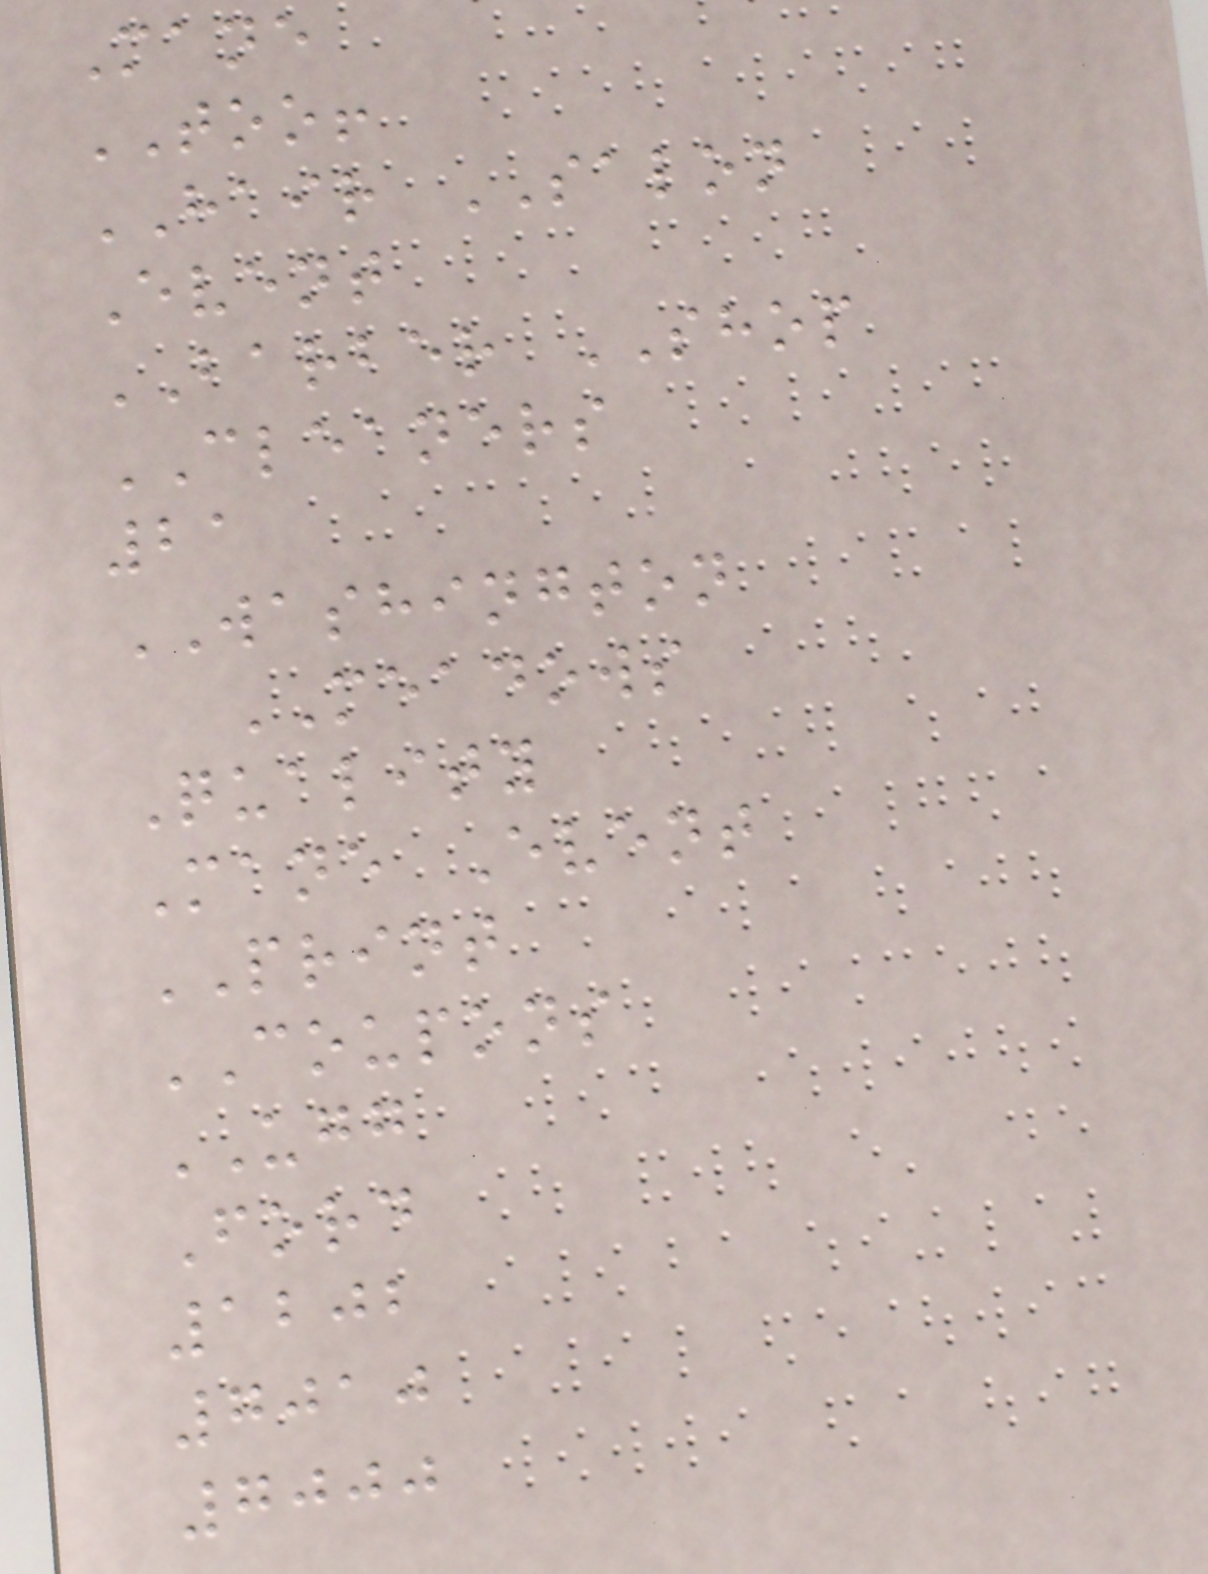Mane
TOO!
HAIR SALON
Event
BARBER SHOP
CLEANERS
21
WASHINGTON
MEADOWS
Quality
Mane Event
PRINT
COUPONS
UGG
Ford
1202
7010
7000
